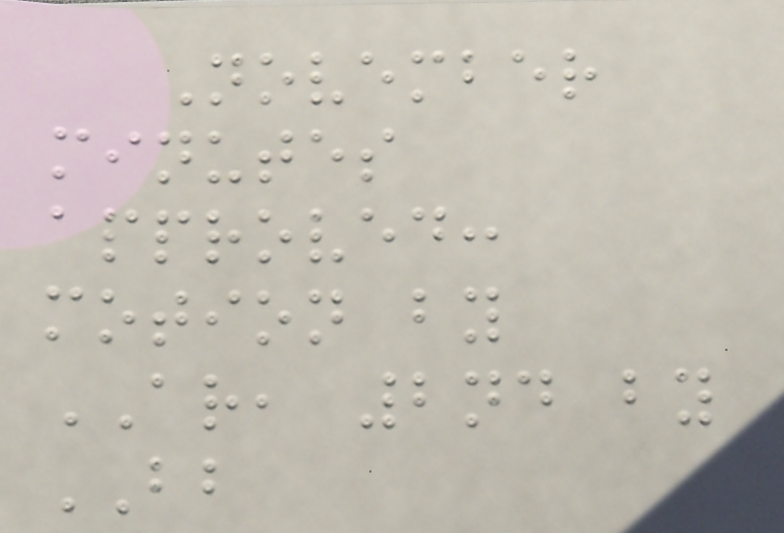November
minutes
approved:
motion by
AR, 2nd by
BB
